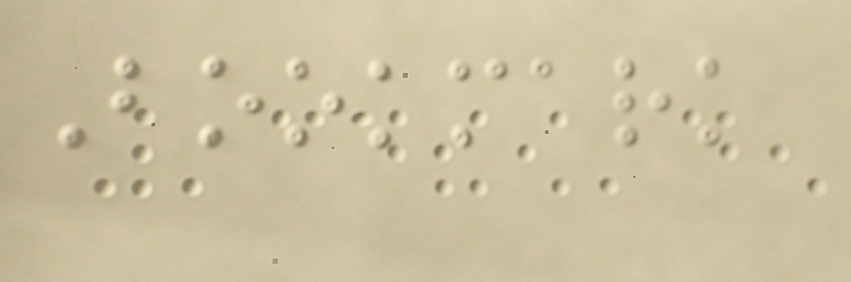Bookmark
